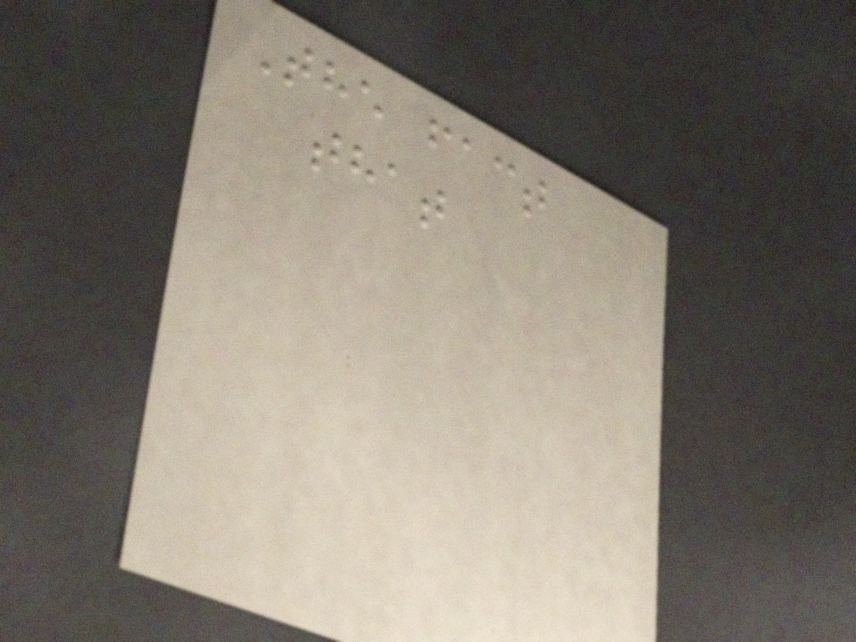The fact
that
